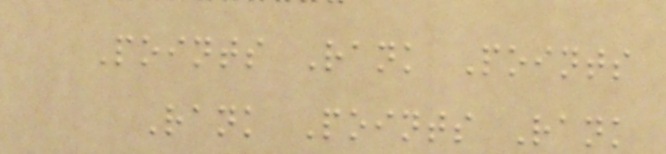Points Rank Points
Rank Points Rank
